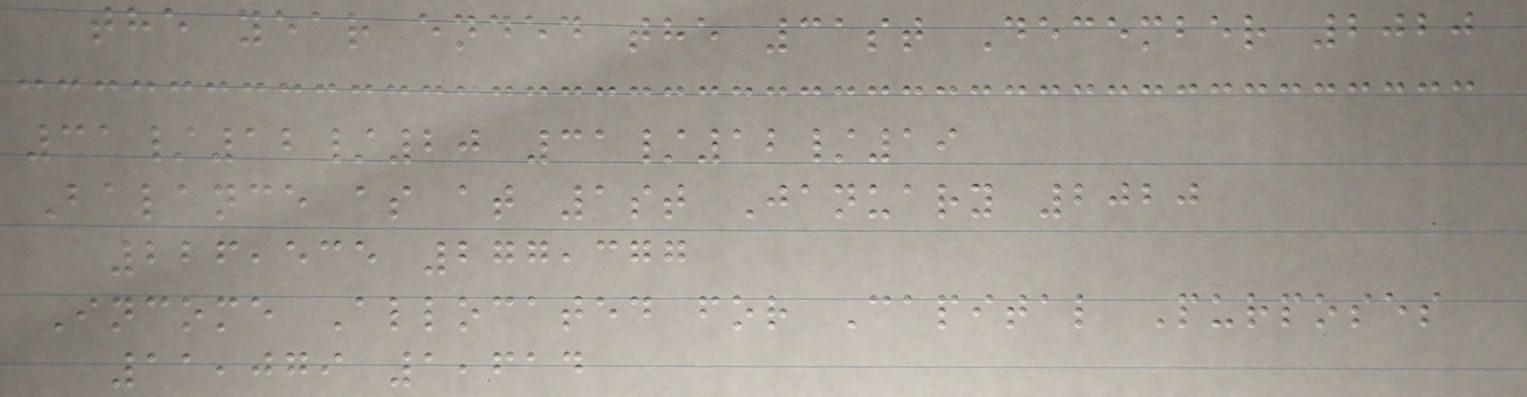the year ended the 31st December 2020
31/12/20 31/12/19
Balance as at 1st January 2020
226,535 277,377
Income Allocated for Capital Purposes
11,079 1,614
